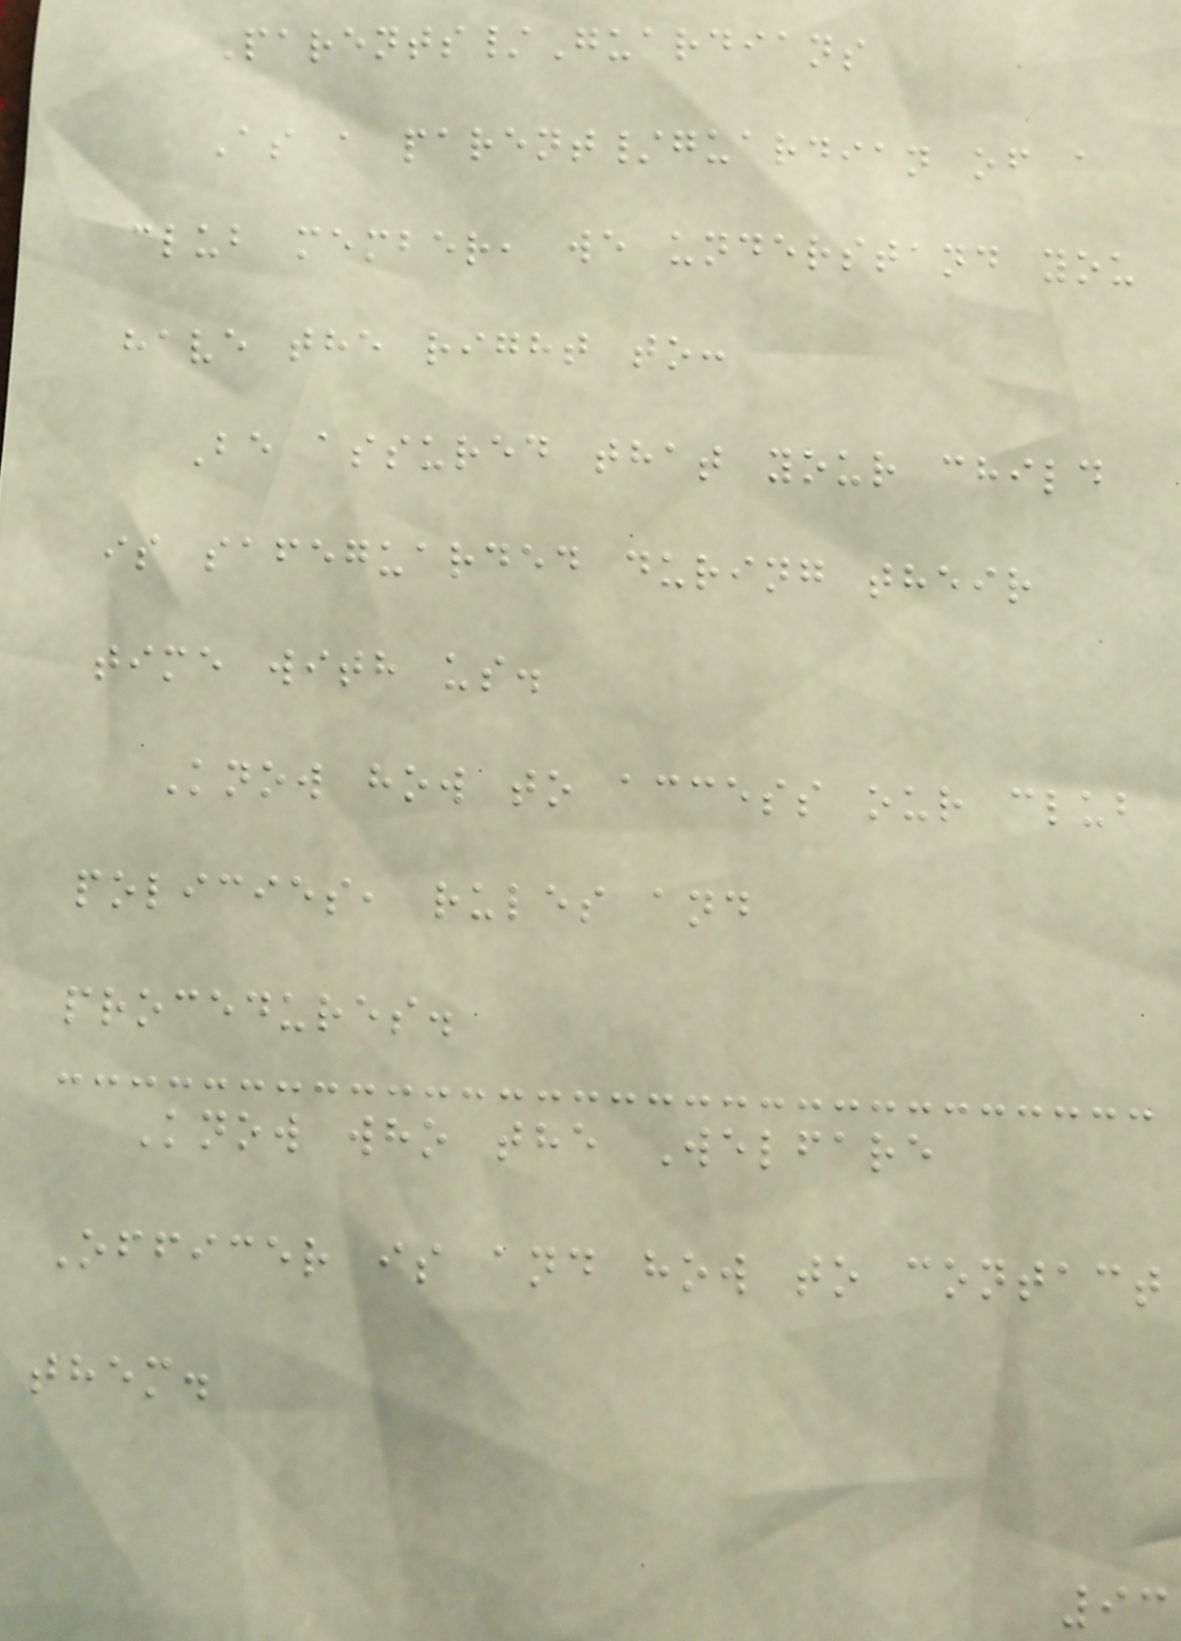Parents/Guardians
As a parent/guardian of a
club member, we understand you
have the right to:
Be assured that your child
is safeguarded during their
time with us.
Know how to access our club
policies, rules and
procedures.
Know who the Welfare
Officer is and how to contact
them.
93
